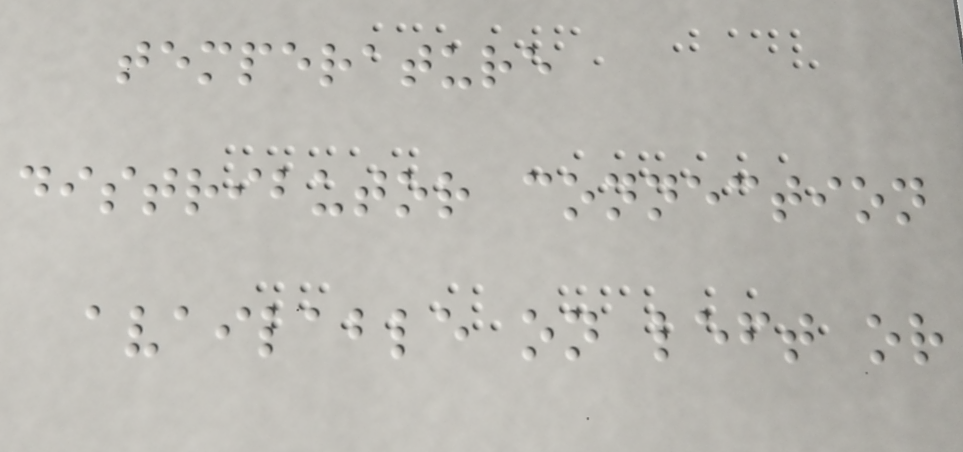temperature
distributor connection
available on left or
